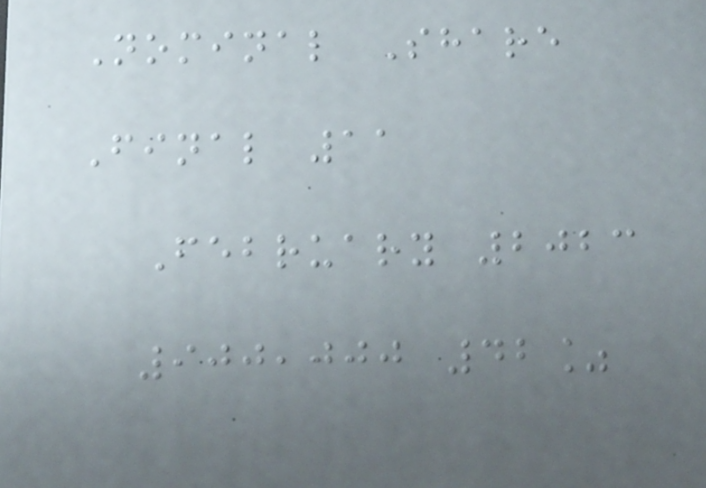Nominal Share
Final 11
February 2023
900,000 42%
